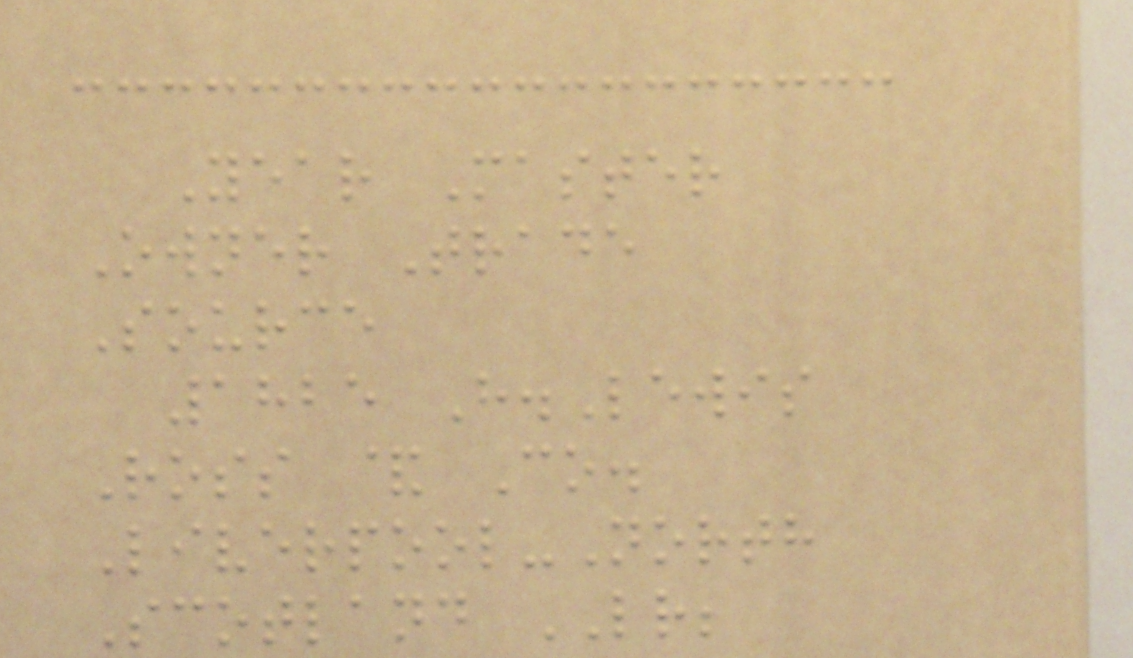Year Master
Owner Trade
Source
1825 H.Lewis
Ross & Co.
Liverpool-North
Scotland LR;
